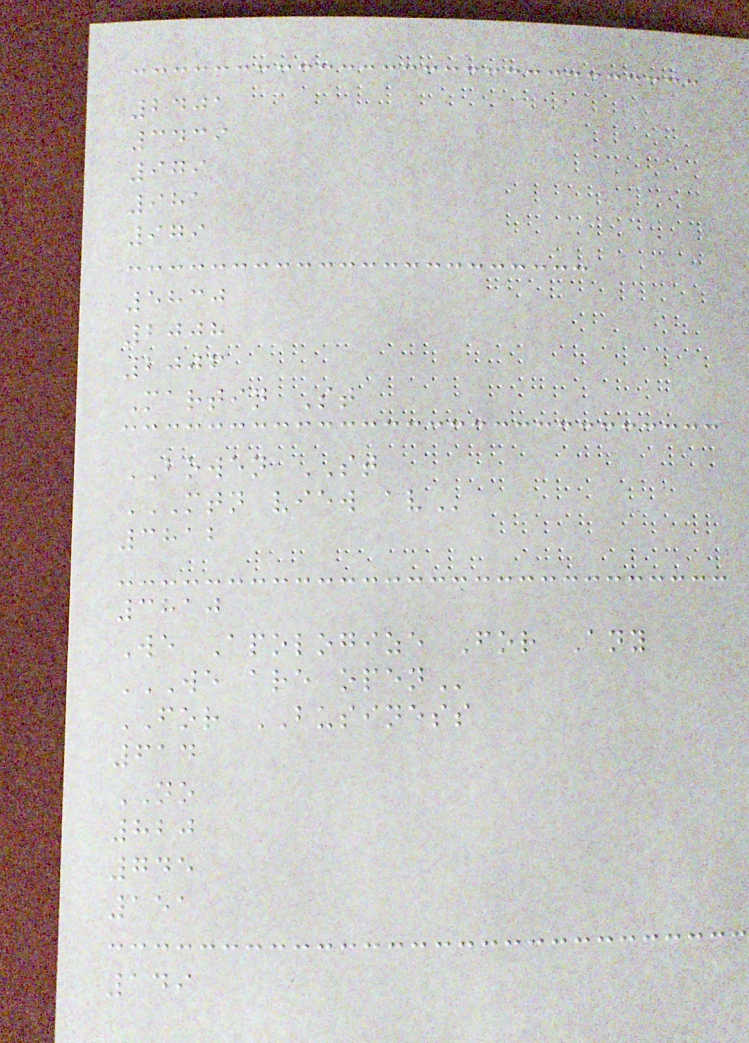2401
3439
979
981
979
5830
2008
2006
Martin St
BOWEN ST
MTN VIEW AV
3812
3810
We Apologize For Any
WE ARE OPEN
FOR BUSINESS
614
NO
820
745
151
149
